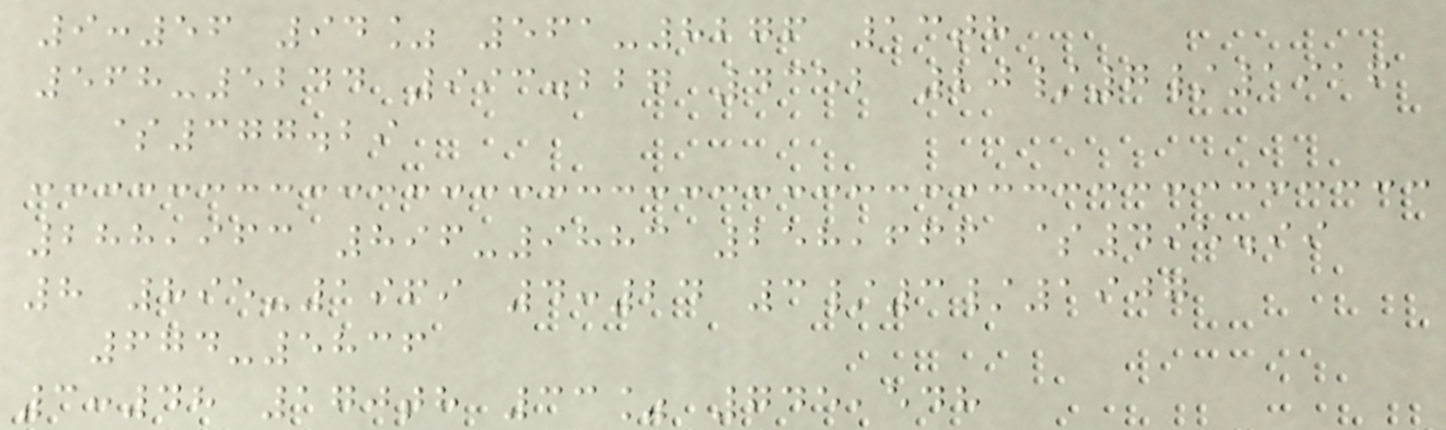9:56 94% 561-8276 13th
568-5244 993.227 4352 20/7/1916
$377.29
288,963 896-9883 258,666 $495.99
8 895-1969 4:24 3/3/1907
674-5836
3:48 170th 33% 745,548
